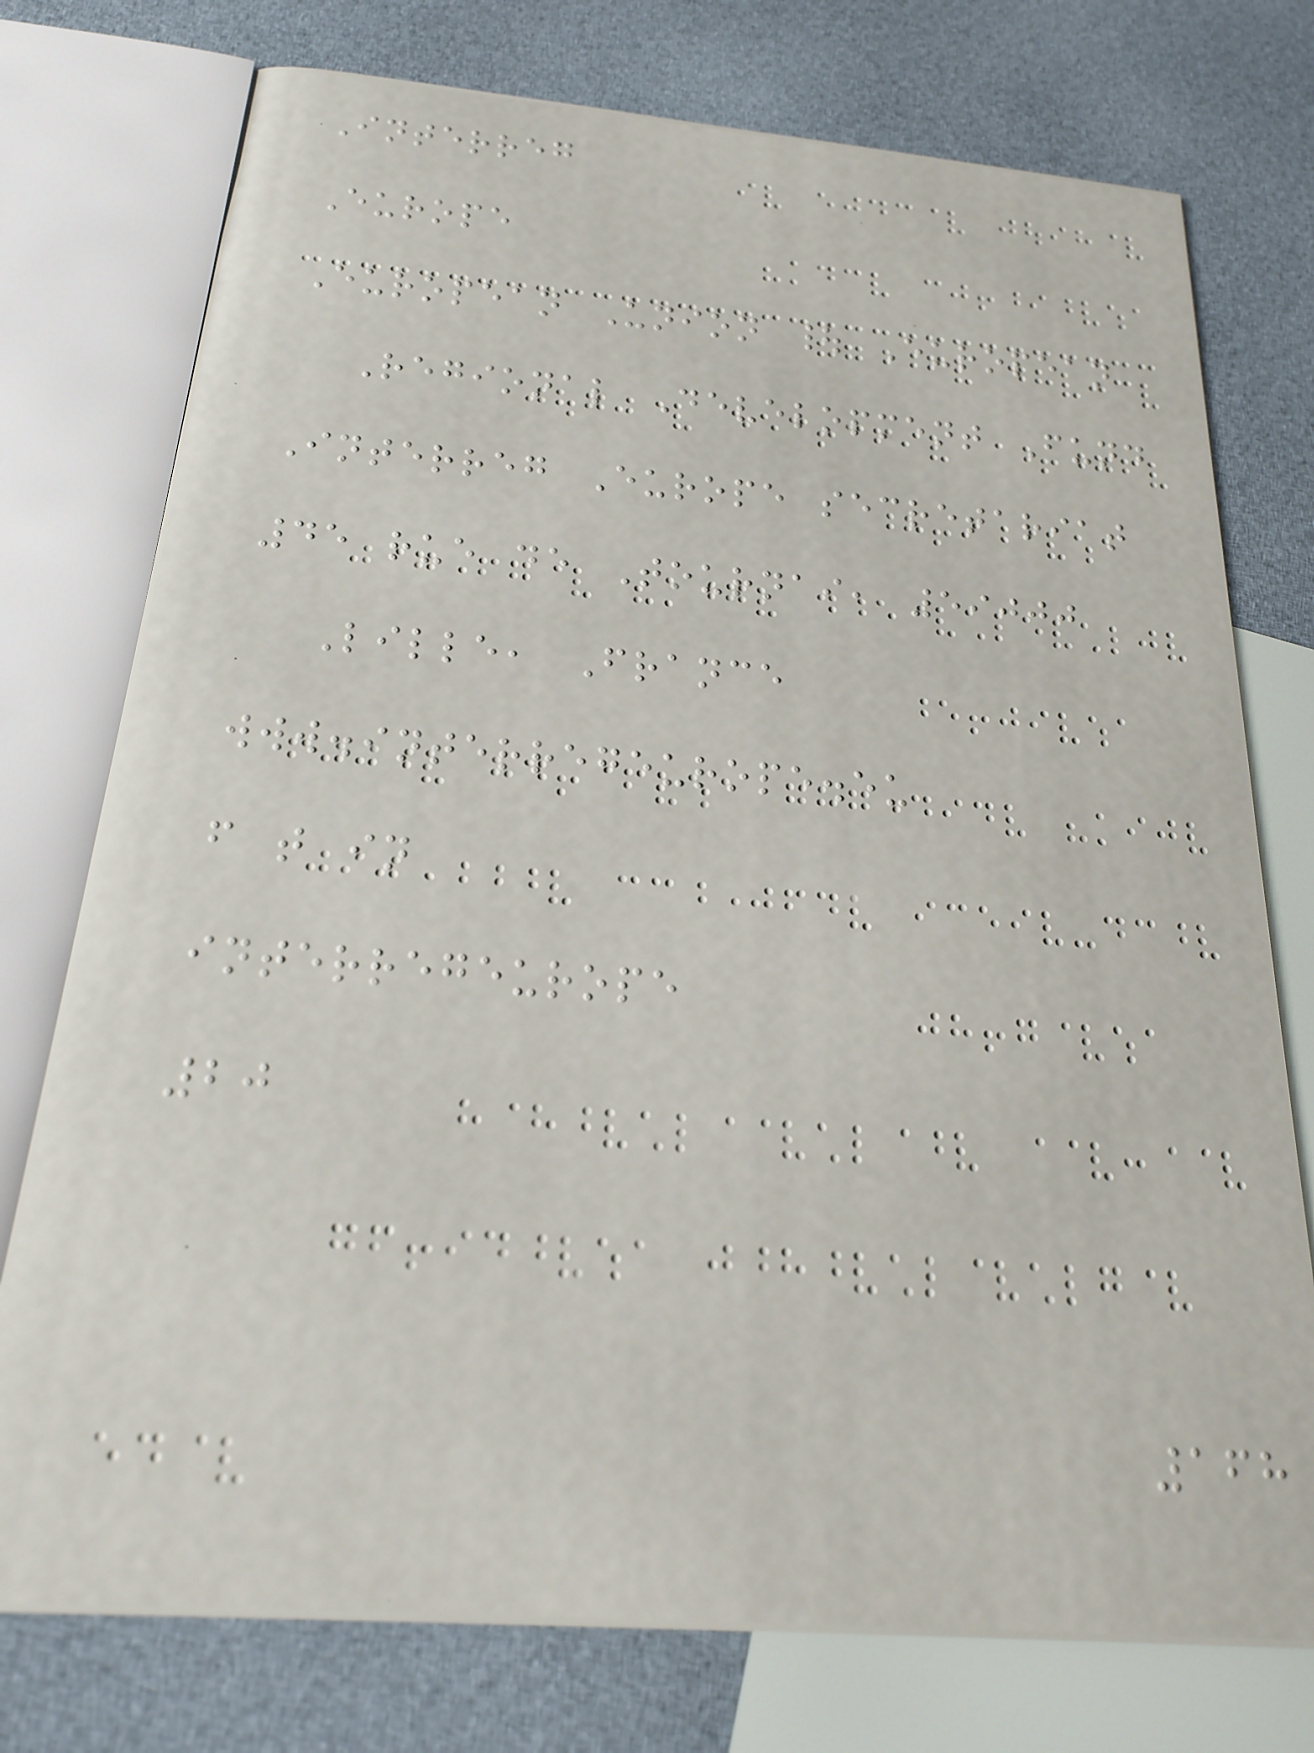Interreg
Europe
European Union | European
Regional Development Fund
Interreg Europe secretariat
45 rue de Tournai, 59000
Lille, France
www.interregeurope.eu
f t in
interregeurope
20
168
